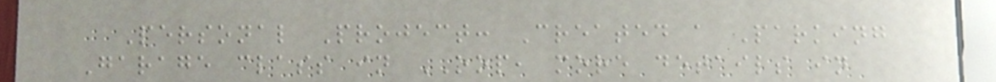Personal Project: Created a Parking
Garage class in OOP, more details in
